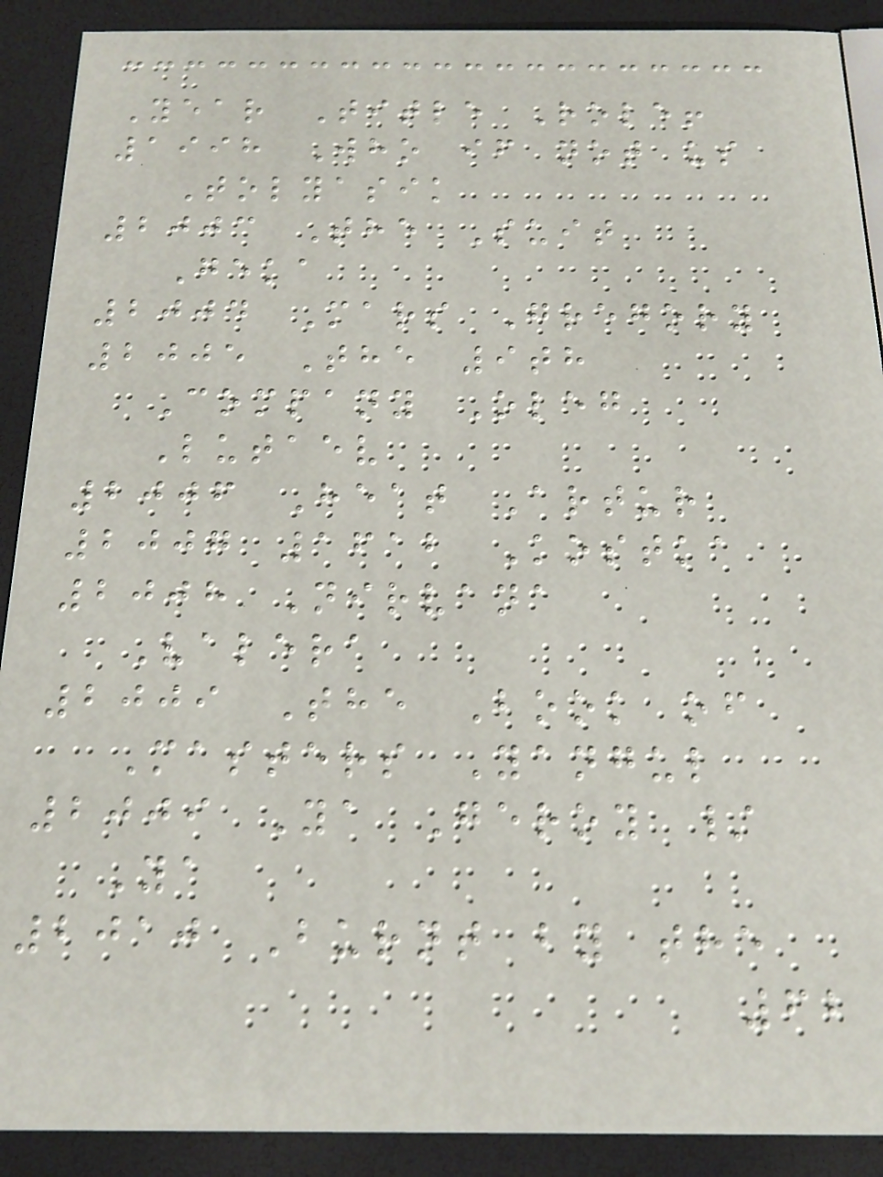Year Title Role!
1998 Who if not us
Tolyasik
2003 The Suit
Geka
2004 Mars Gregory
2005 The 9th
Company Oleg
Lutaev
2006 Heat Artur
2007 1612 Kostka
2008 Nirvana
Valera
2009 The Book of
Masters Yangul
2009 Ya Geroy /
Ya
2010 Burnt by the
62
